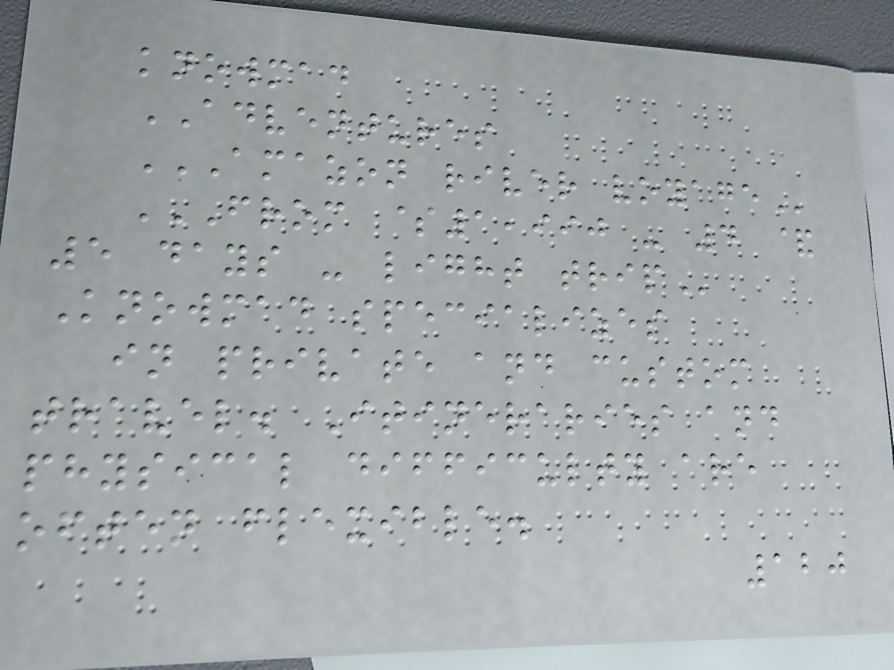knowmad
ADVENTURES
AMAZON RIVER VOYAGE
FROM $1,990 - 4 &
5 DAYS - LIGHT TRIP
Knowmad specializes
in private and custom
travel. Itineraries and
physical difficulty are
often flexible.
120
